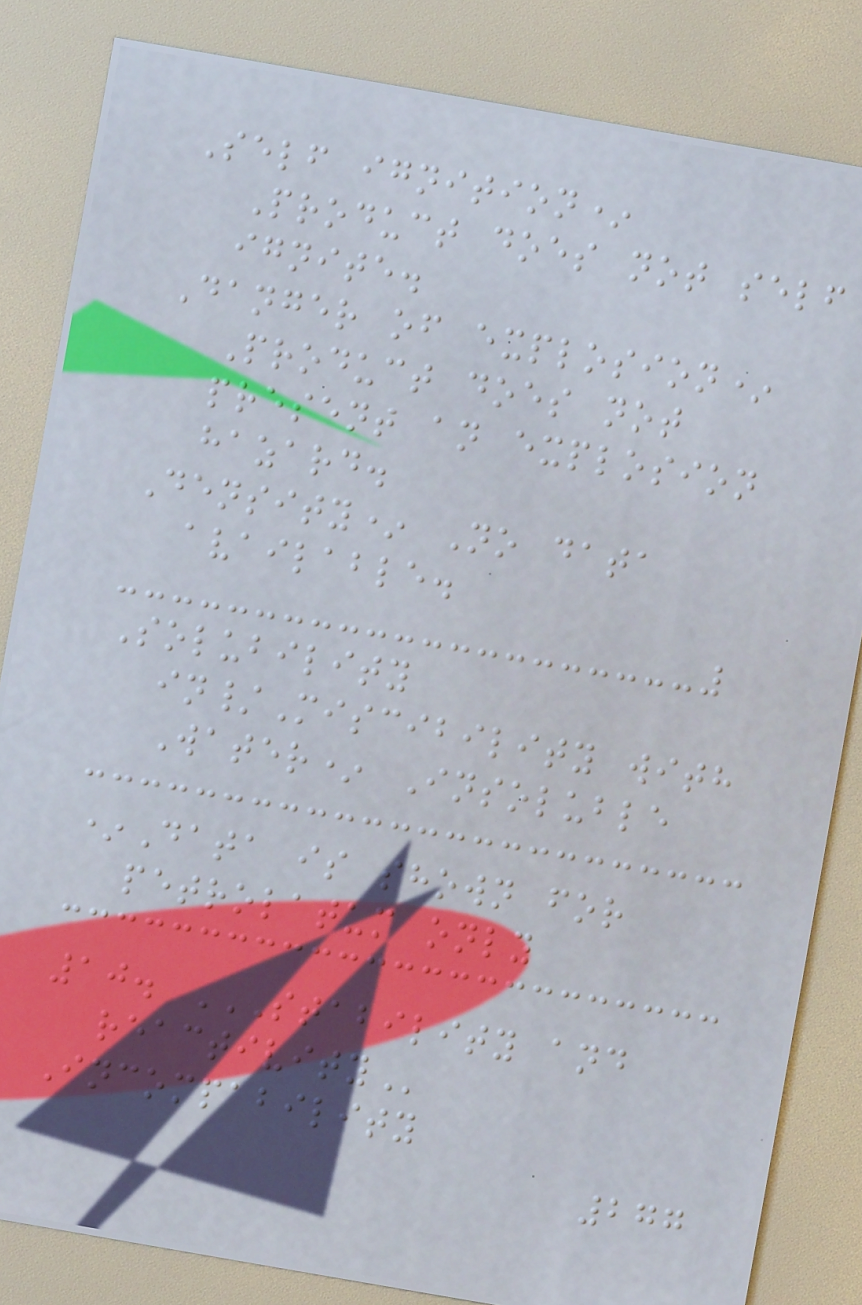Self ignition*
Product does not self
ignite.
Danger of explosion*
Product does not
present an explosion
hazard.
Density* No data
available.
Solubility
in/Miscibility with
Water* Insoluble
*Data is shown for
petrolatum only
10. STABILITY AND
REACTIVITY
Incompability
277
